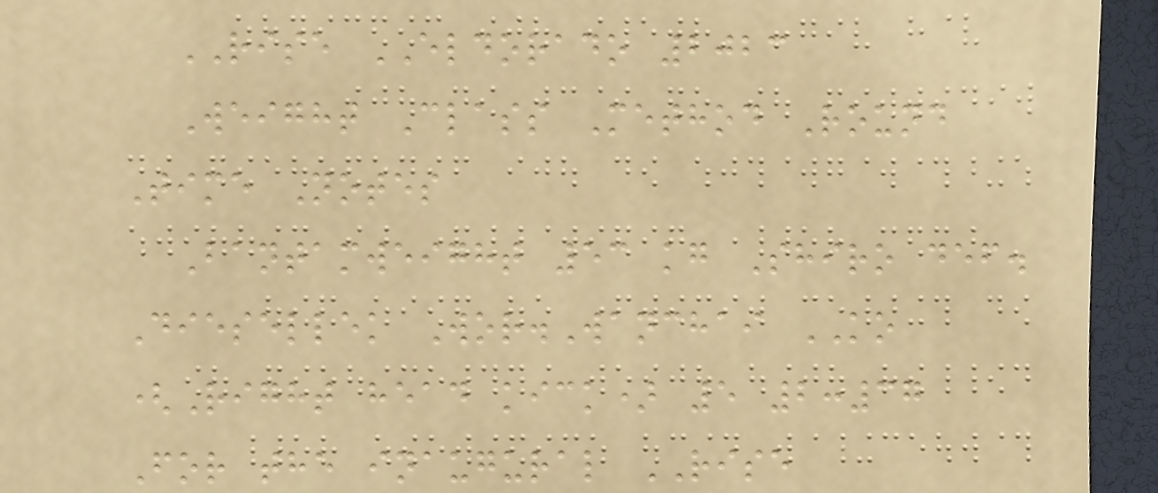RISE ELDORADO 2023
Weight Class Method Round
Time Notes
Bantamweight 53 kg Shiro def.
Diesellek Wor.Wanchai KO
(Right head kick) 5 2:37
For the inaugural RISE
